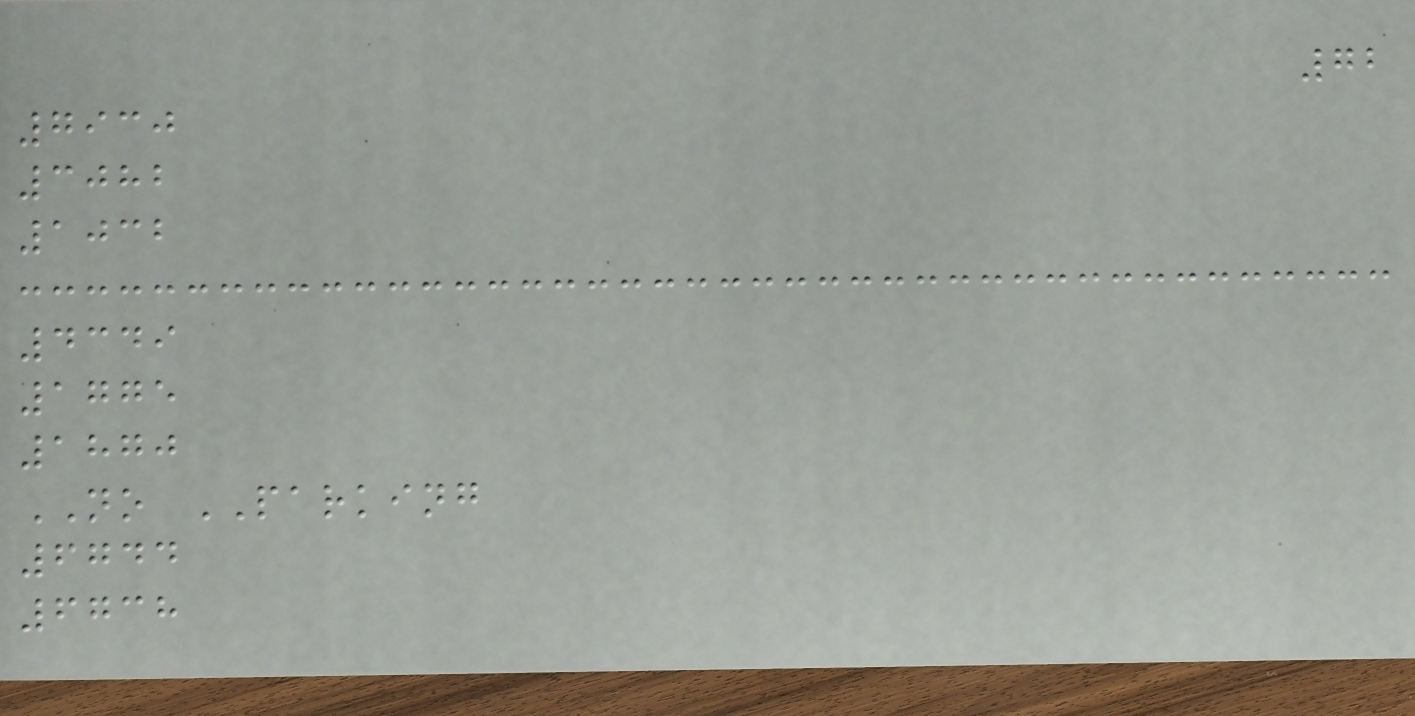72
7930
3082
1032
4349
1775
1870
NO PARKING
6744
6738
